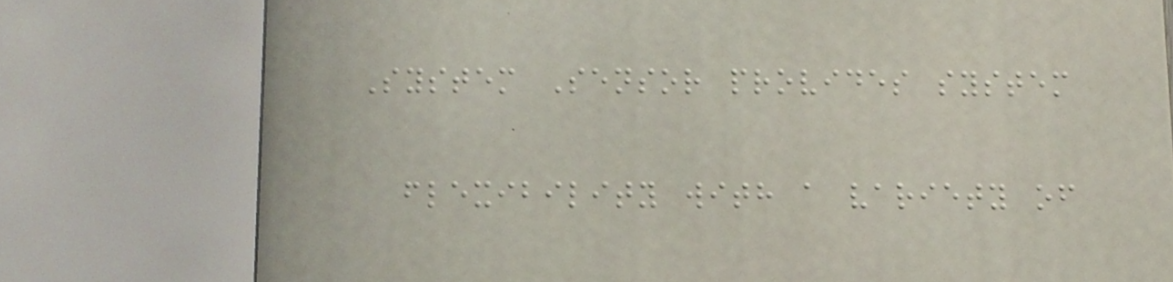System Sensor provides system
flexibility with a variety of
